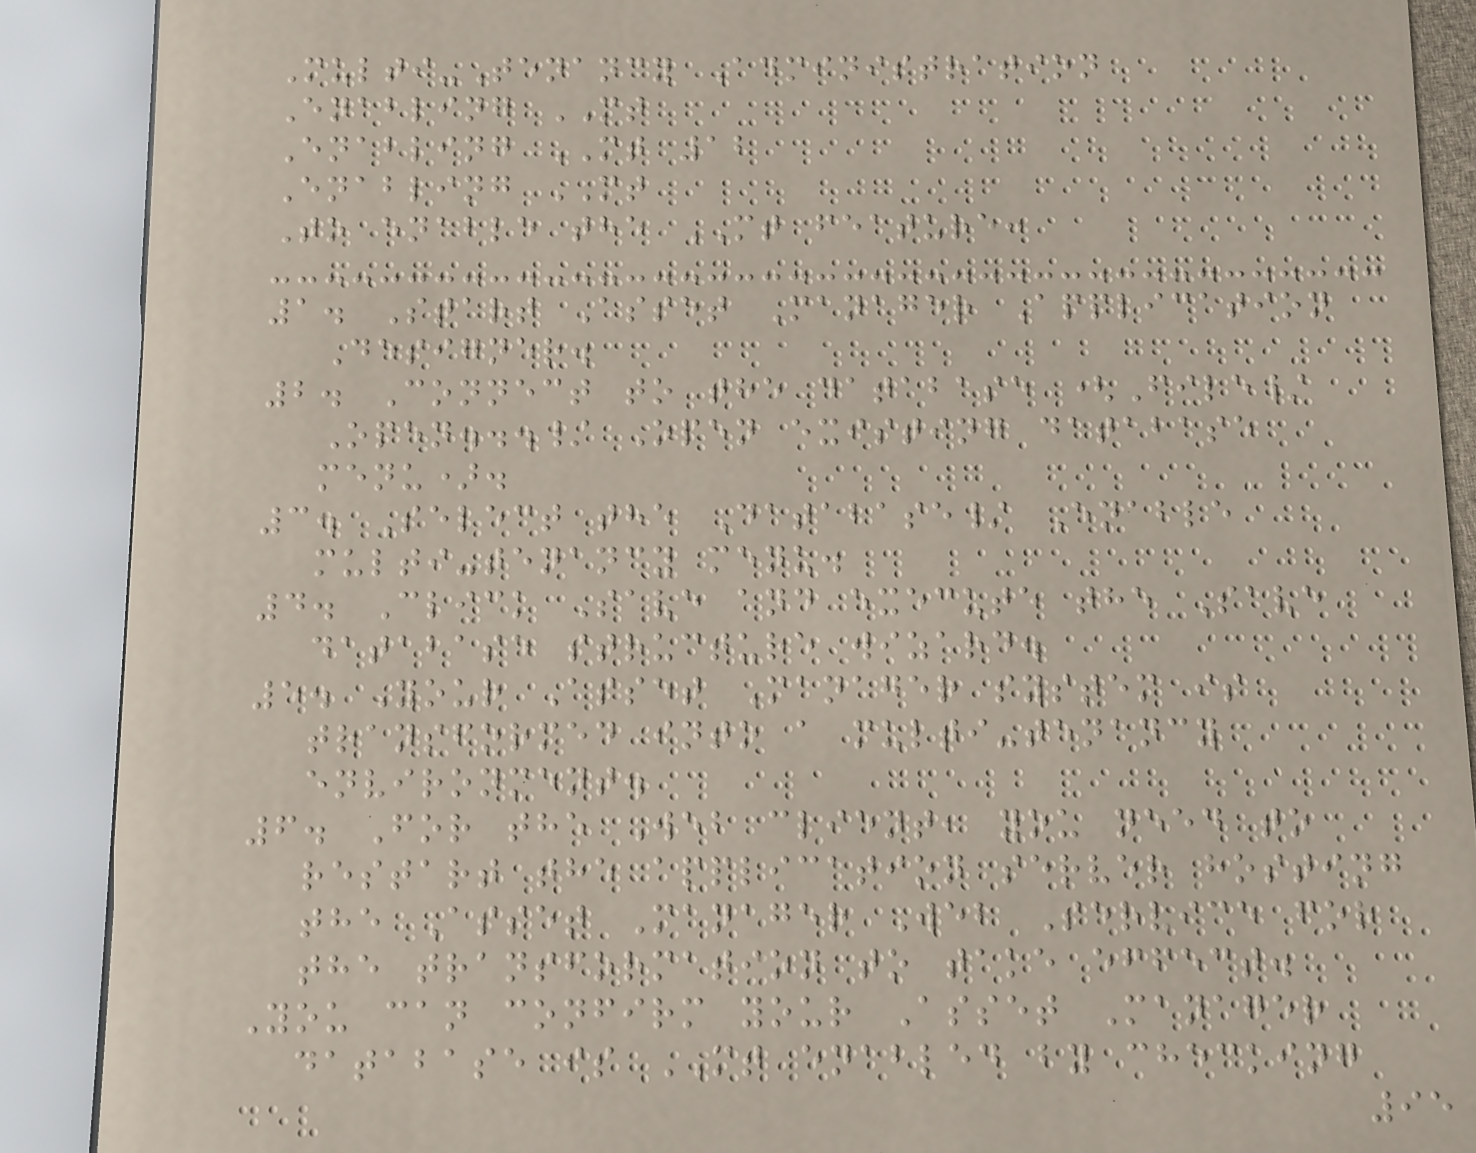Multi-Tenancy Administration
Enabling MT
Enabling MT 12
Enabling MT
To enable the MT feature:
1. Start Asset Manager Application
Designer.
2. Connect to the database (File/
Open.../ Open existing database
menu).
3. Select the Database/ Enable
multi-tenancy menu.
4. Click Save and execute the Save
database structure wizard.
5. Your Asset Manager system is
transformed into a multi-tenancy
environment.
6. For the Web client, you need to
restart the application server hosting
the Asset Manager Web Service for
the transformation to take effect.
You can confirm your Asset Manager
database is MT enabled by checking
95
